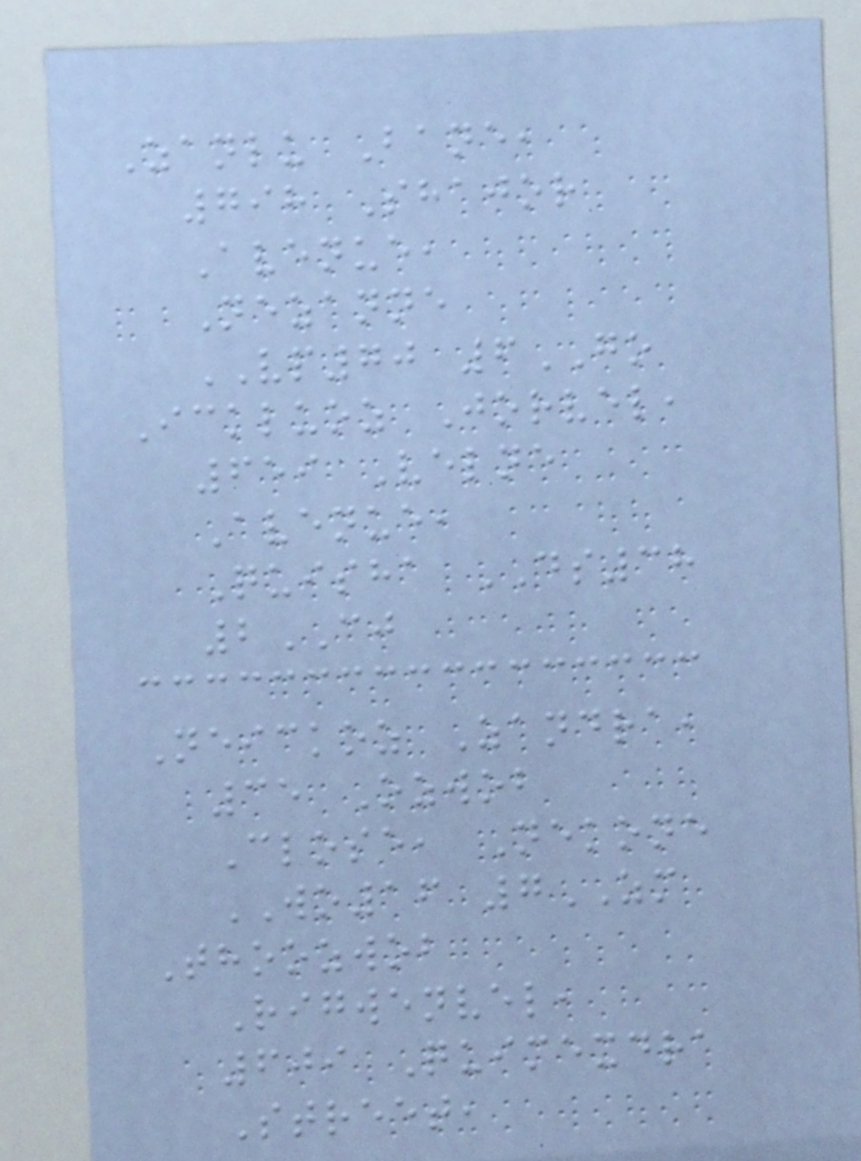Zanlu Bane,
798 Shajor
Avenue,
Nezanne
VP70 6GO
Ickluoz Jorvel,
659 Velne
Avenue,
Quisha DS38
2CJ
Neickoz Zandra,
35 Ozwob
Close, Nekone
WO16 7ZM
Thoozwob
Rigwenvel,
609 Quimexdra
Street,
